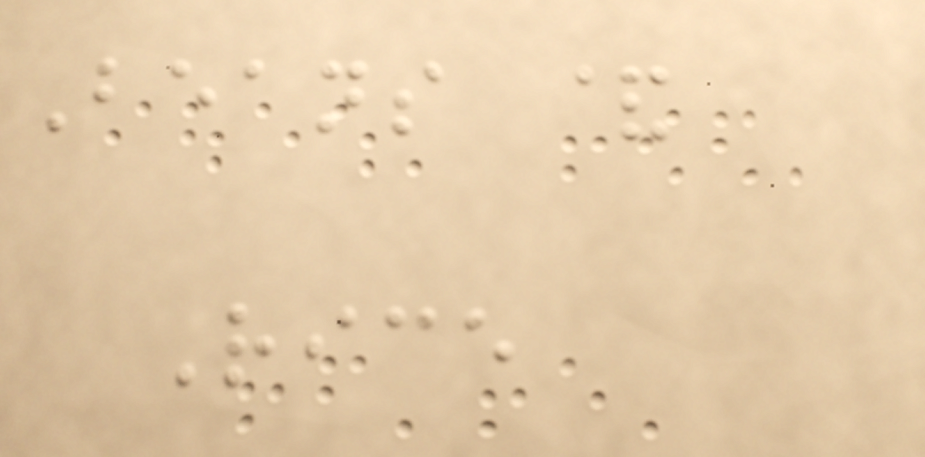Beans &
Rice
